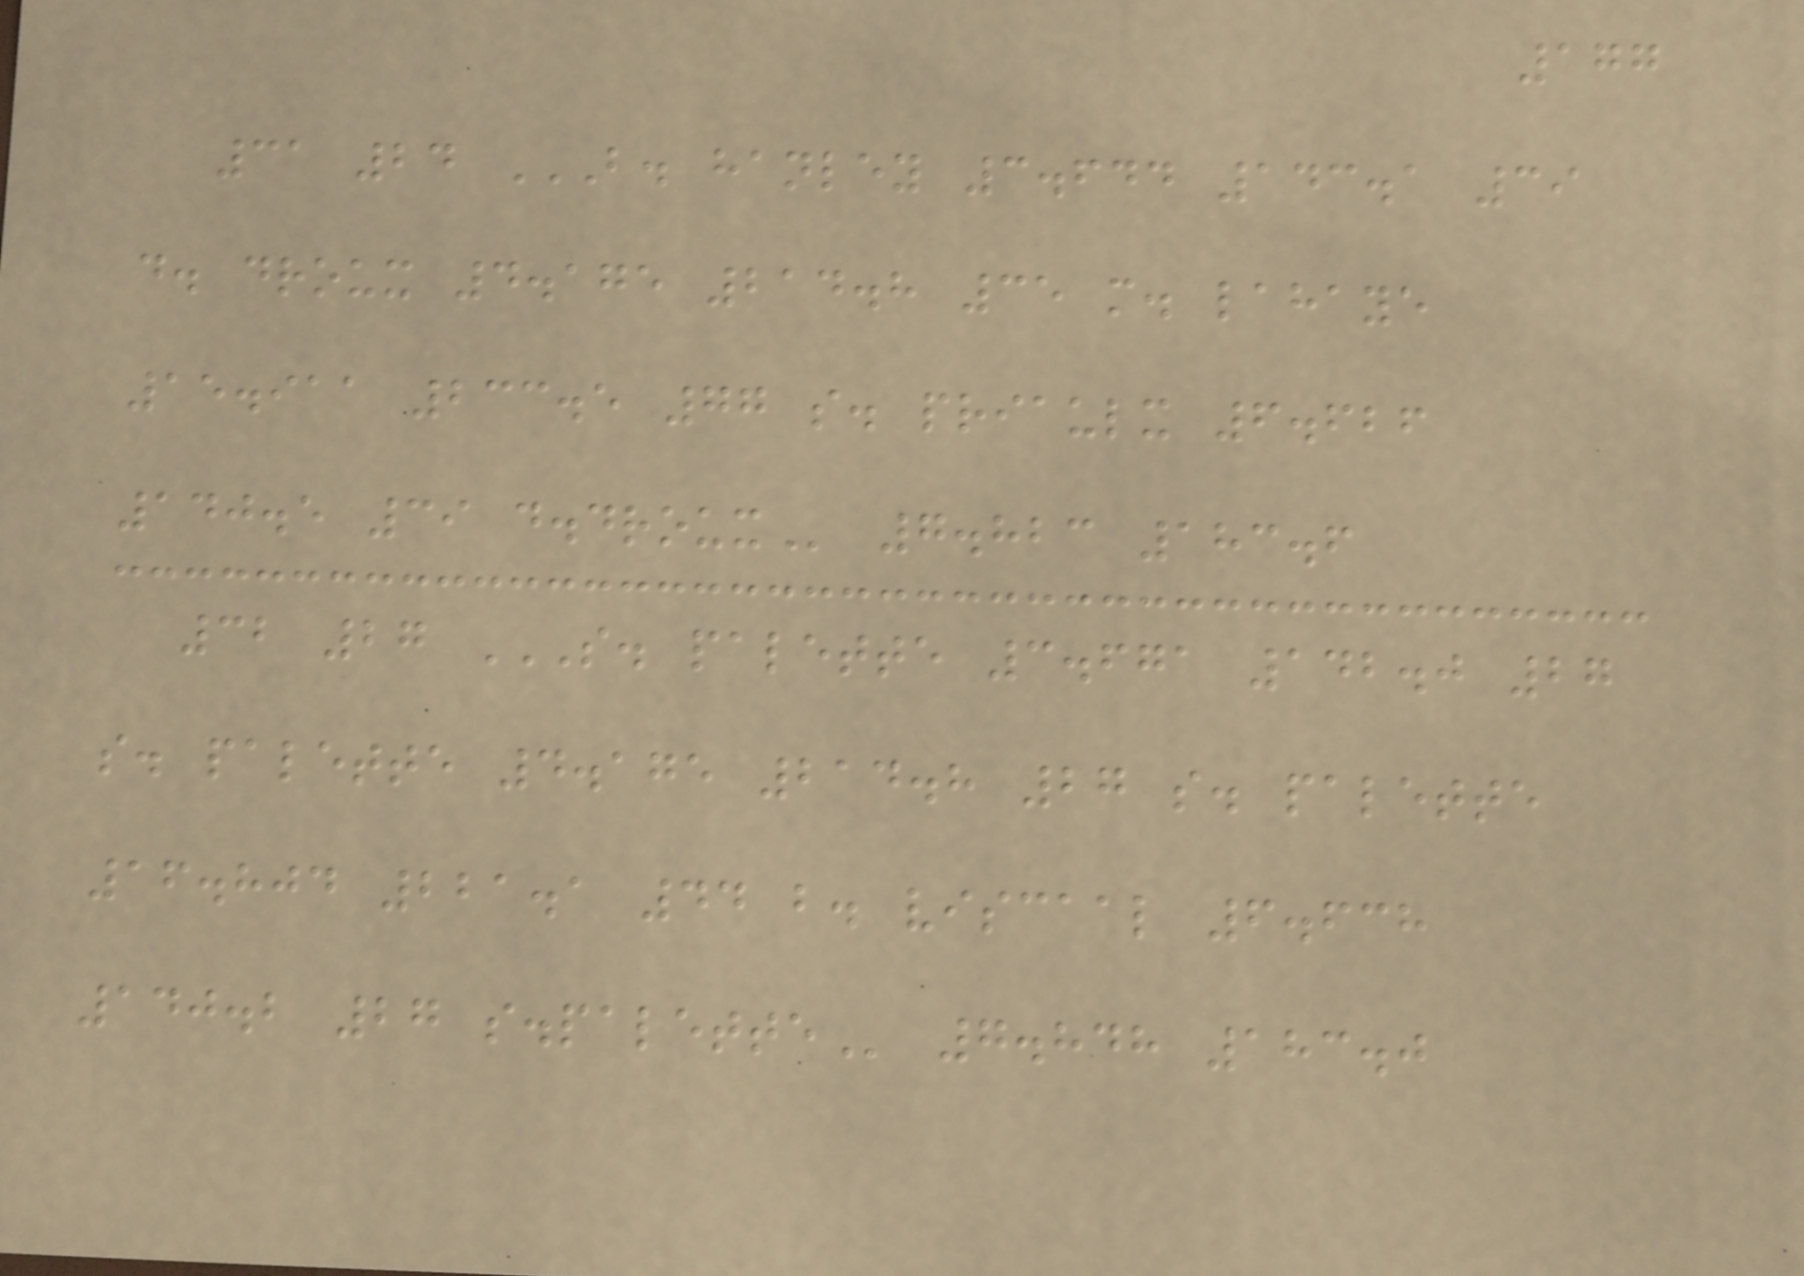177
31 24 B. HANLEY 3.644 143.1 39
D. DROUX 4.175 214.8 35 M. LAHAYE
15.911 233.5 77 S. PRIAULX 6.626
140.5 39 D.DROUX 7.823 183.6
32 27 S. PALETTE 3.671 142.0 27
S. PALETTE 4.175 214.8 27 S. PALETTE
16.804 221.1 44 B. VISCAAL 6.638
140.2 27 S.PALETTE 7.848 183.0
